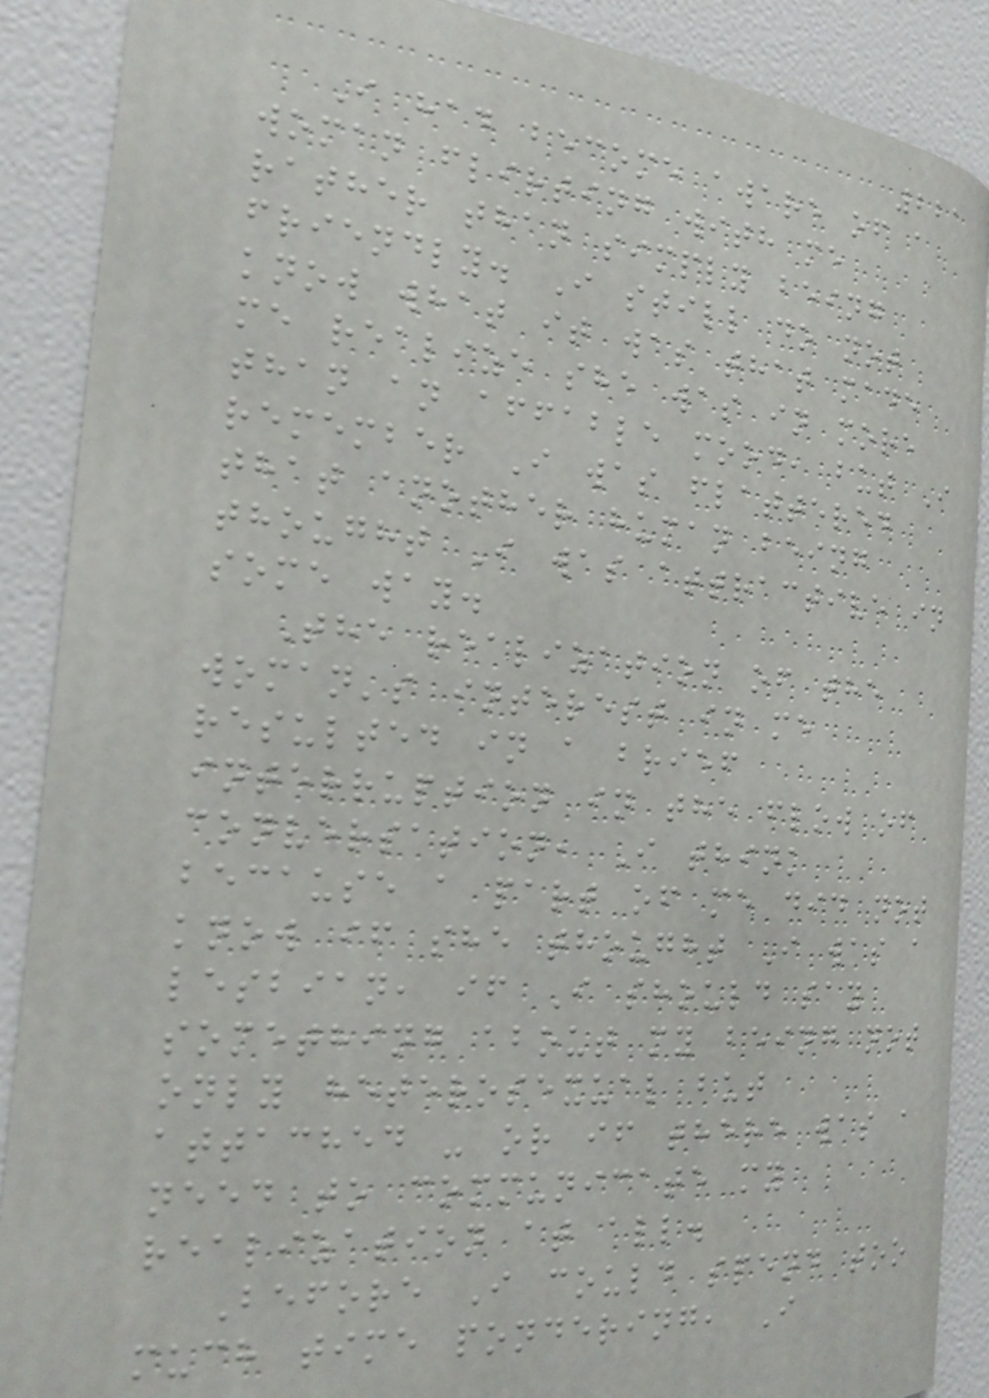221
I had become aware of a
woman flirting with me
rather than simply being
friendly. I still do not
know what it was that made
me realize she was in more
than an affable mood, but I
remember I was flattered
that another human being
thought I was attractive in
some way.
The realization of the
woman's interest in me
resulted in a brief
interruption in the flow of
conversation, I think
because a part of me did not
know if she thought I was a
lesbian, if I should say
something about my being not
only heterosexual but
attached - or if there was a
need to communicate my
realization at all.
Before I could spend too
much time pondering, I
